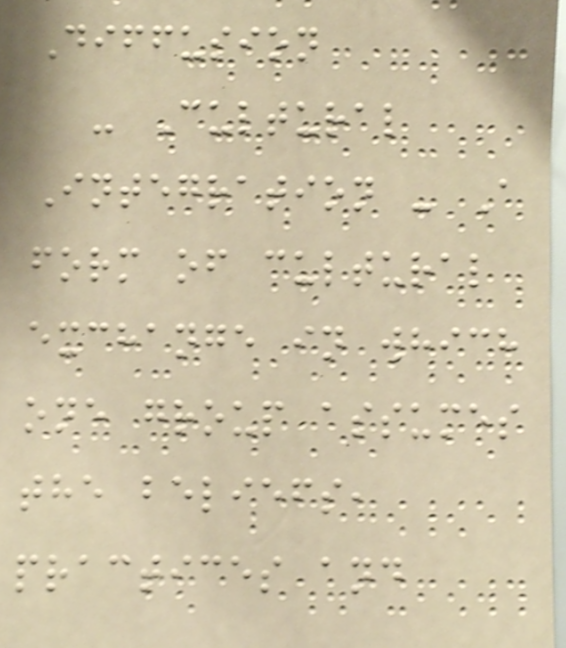Diffusion
- Cultural
Integration - A
form of cultural
exchange in which
one group assumes
the beliefs,
practices and
